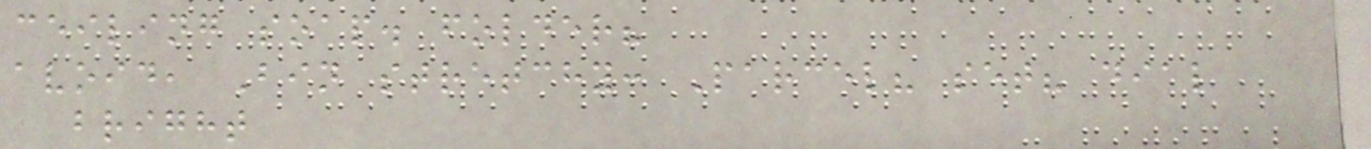ceiling soap. folder?
avoid, Bin stretchy: Parcel? set? dial
bright
